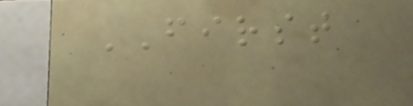FIRST
